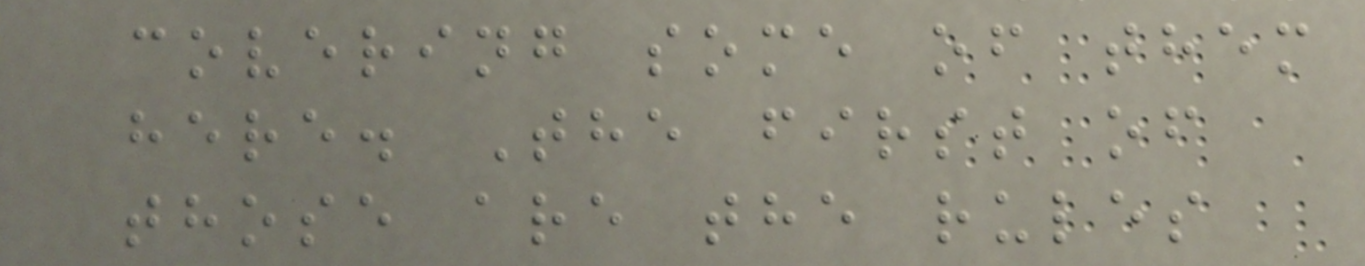covering some of them
here. The first of
those are the rules
